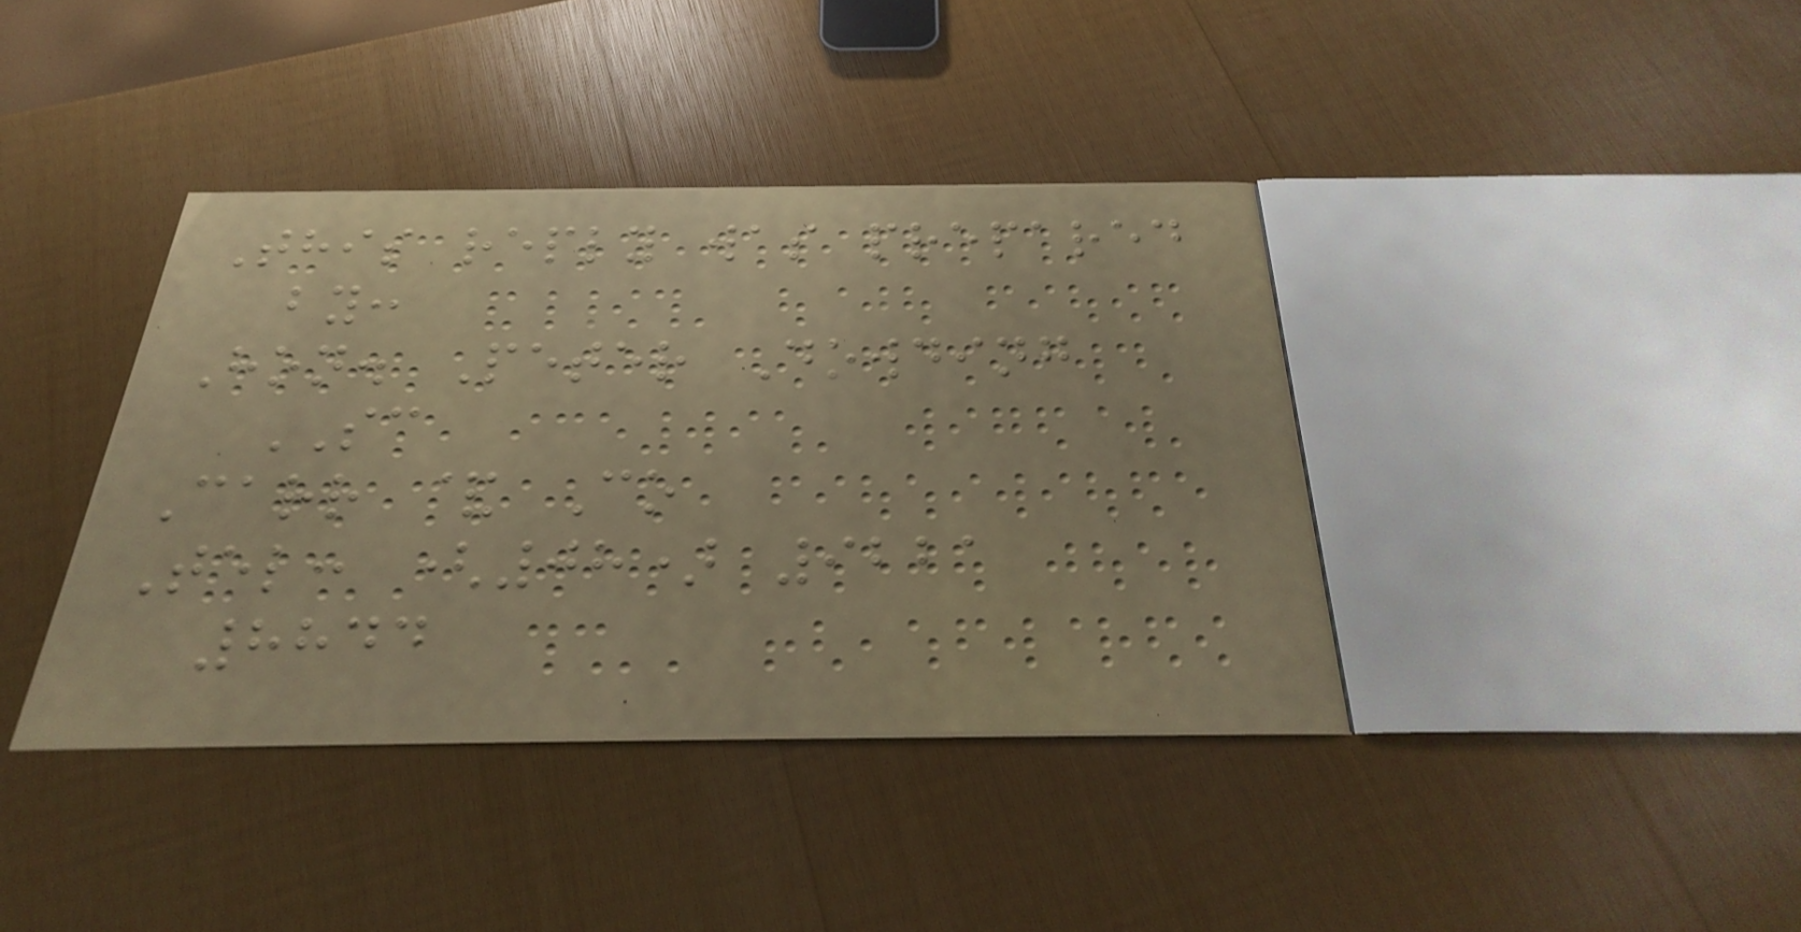This reply was prepared
by:
Hon. Peter Dowding
SC
Carr & Co
Tel: (08) 9221
8844
